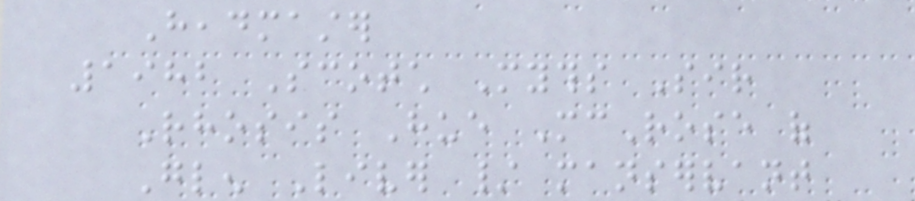Headmaster
1982 Scotch Myths Sir
Rhosis Hue McRose of
Glen Liver / manservant
